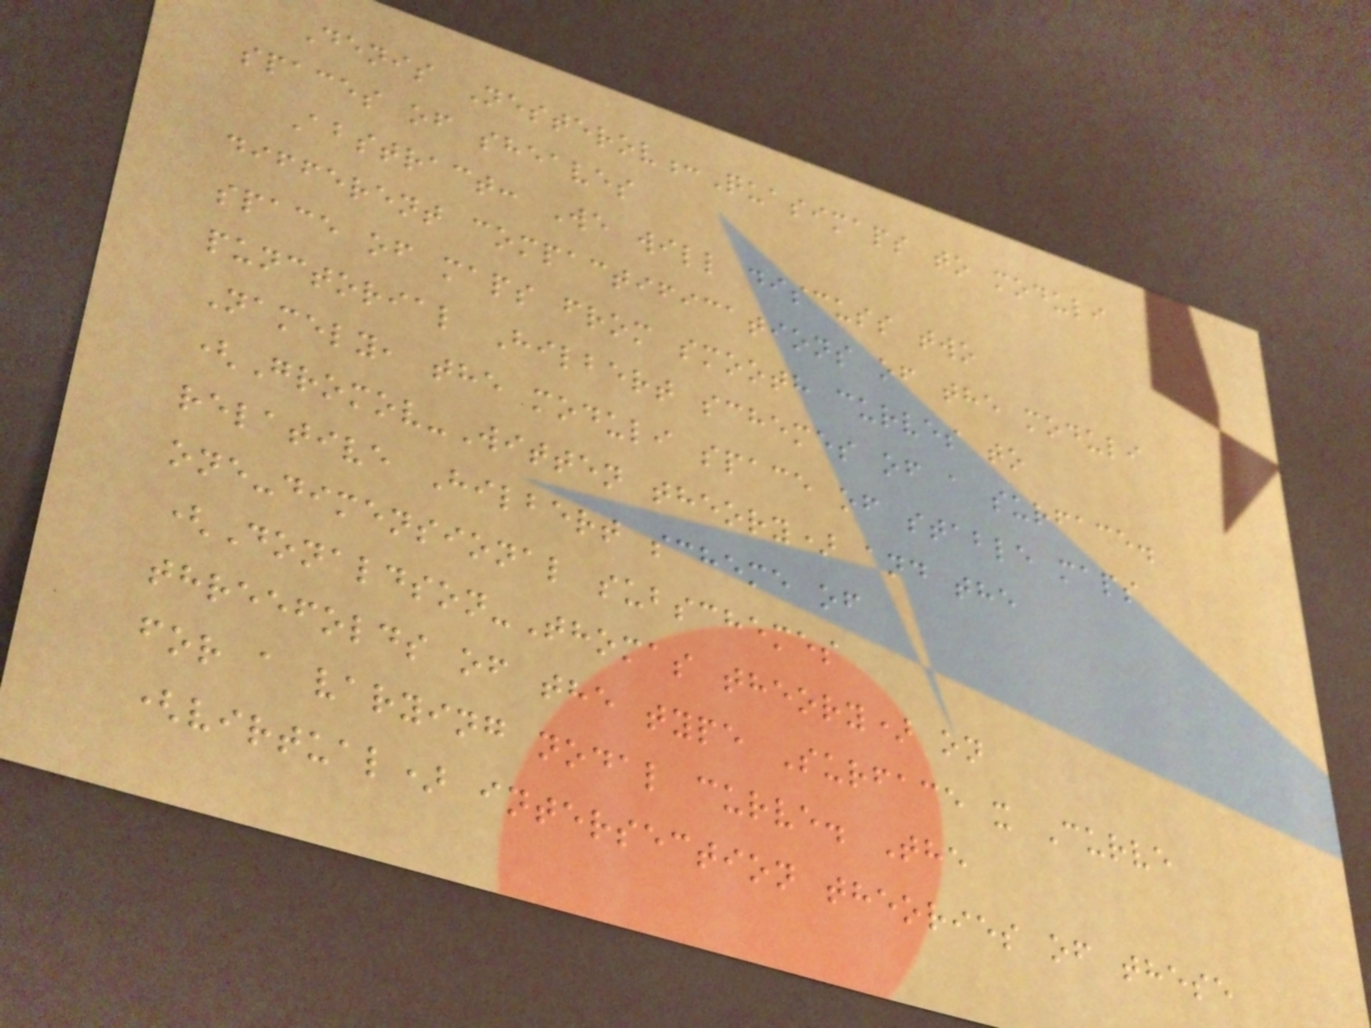Denis Nesterov:Quasimaps to moduli
spaces of sheaves
Abstract: We will discuss two
different compactifications of the moduli
space of maps from smooth curves to
punctorial Hilbert schemes of a surface.
Namely, the moduli space of stable maps
(Gromov-Witten theory) and the
relative Hilbert scheme of
one-dimensional subschemes
(Donaldson-Thomas theory) on
threefolds of the type Surface x Curve
for a varying nodal curve. The
(virtual) intersection theories of these
